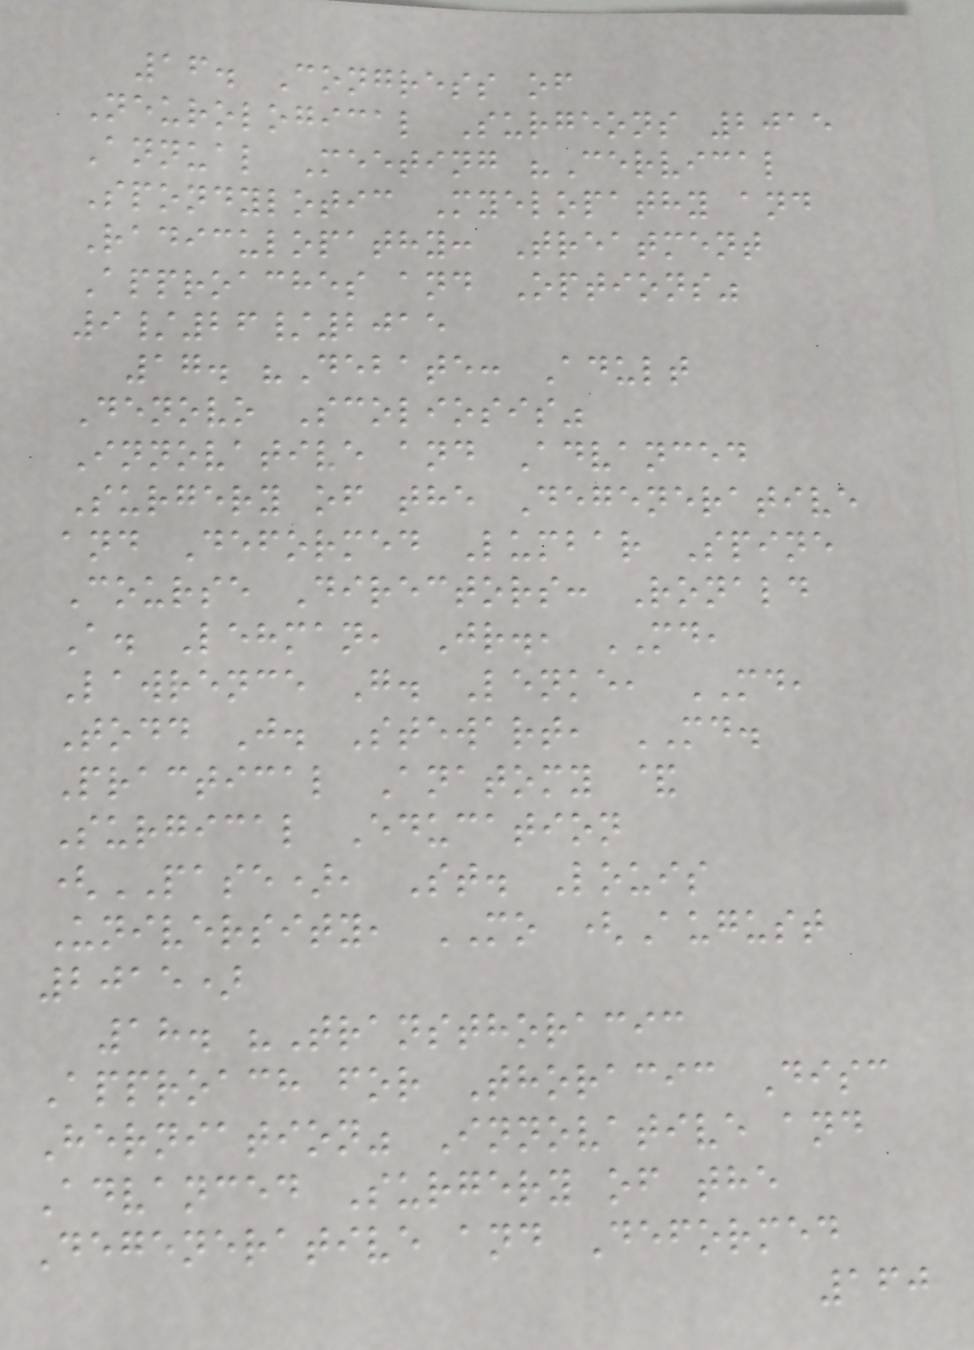16. Congress of
Neurological Surgeons 2015
Annual Meeting "Cervical
Spondylotic Myelopathy and
Radiculopathy: Treatment
Approaches and Options"
9/26/2015
17. "Debate: Adult
Denovo Scoliosis"
Innovative and Advanced
Surgery of the Degenerative
and Deformed Lumbar Spine
Course Directors: Ronald
A. Lehman, Jr., MD,
Lawrence G. Lenke, MD,
Todd J. Stewart, MD.
Practical Anatomy &
Surgical Education
(PASE), St. Louis
University, MO (August
2015)
18. "Transthoracic
Approach for Thoracic Disc
Herniation" Innovative and
Advanced Surgery of the
Degenerative and Deformed
160
